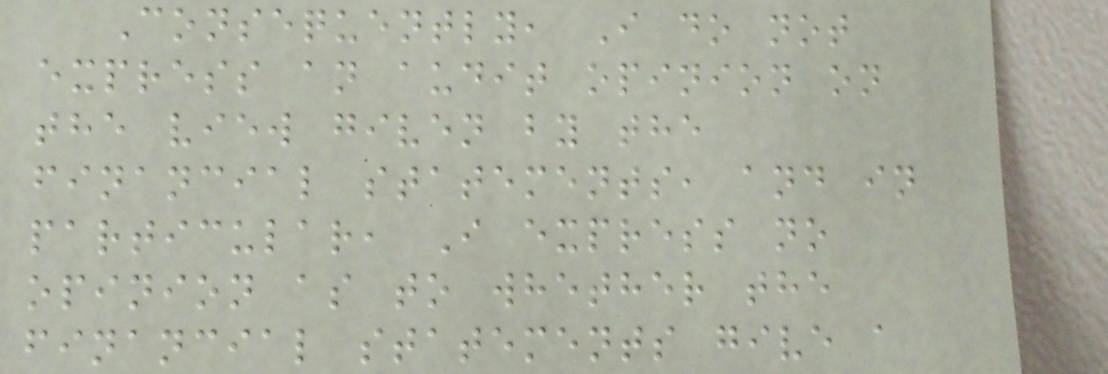Consequently, I do not
express an audit opinion on
the view given by the
financial statements, and in
particular, I express no
opinion as to whether the
financial statements give a
